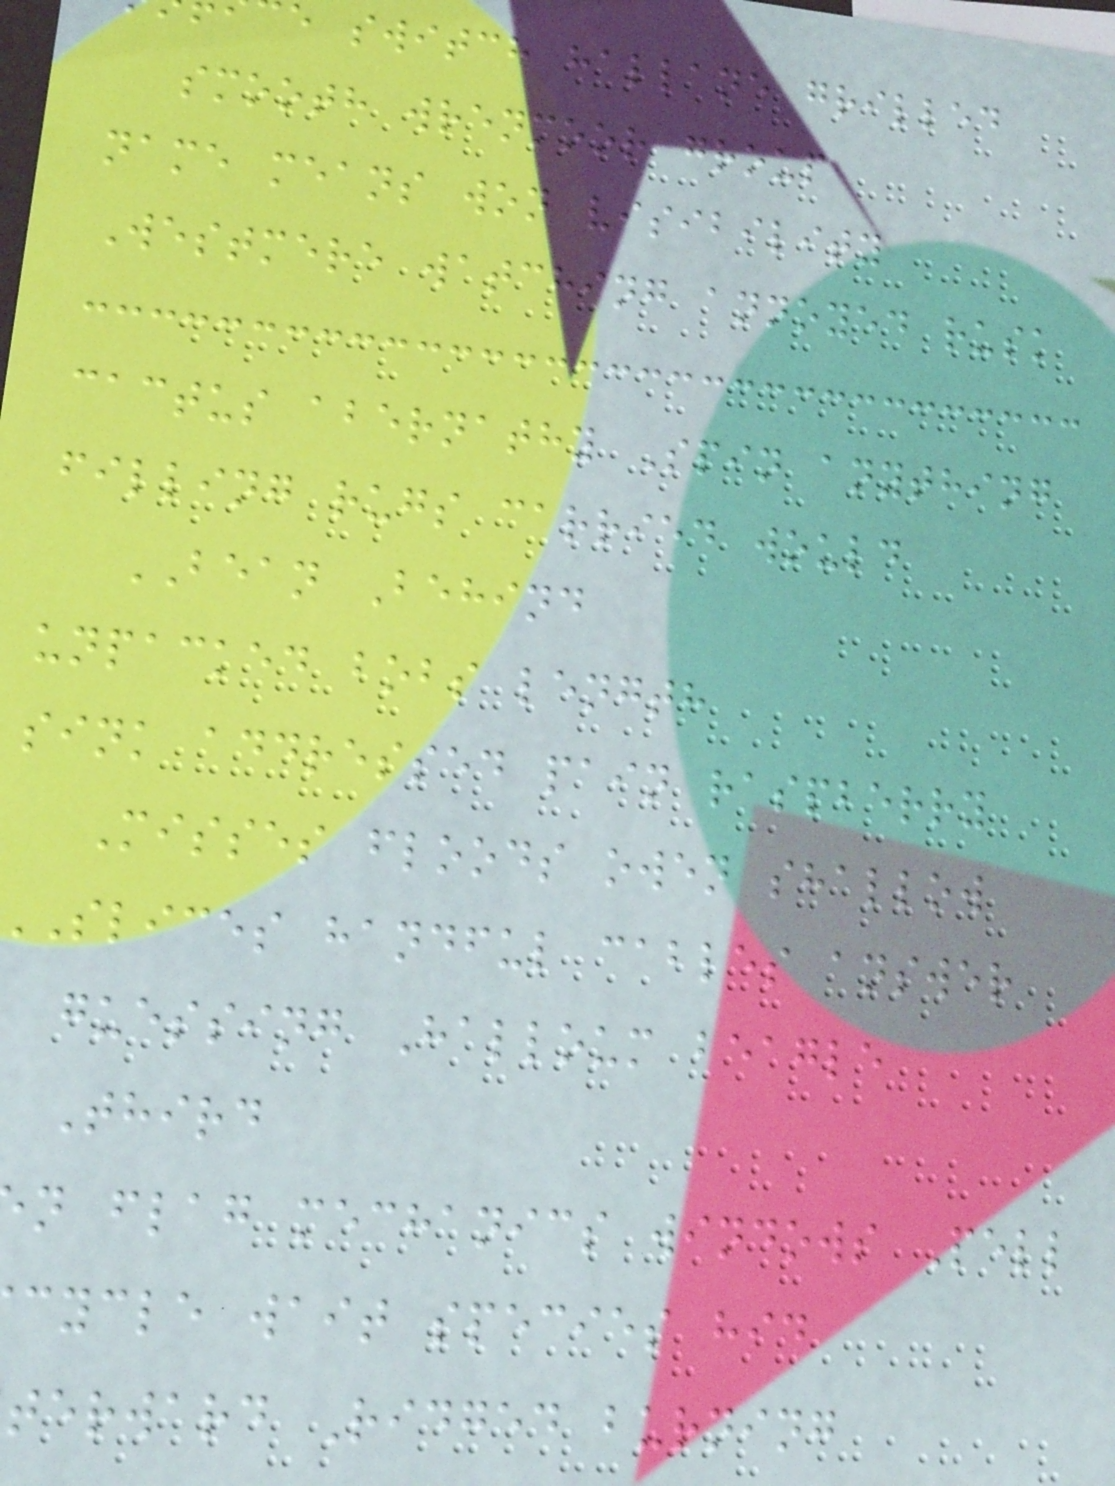e switch hallane grilled
smooth wrenmoor group
name means won visibility
Westmere watching annoyed rusk
cactus abernathy Spin anything
filling rugs carried would
BEAN Behind
unpacked bobs length
sink addressed pain raspberry
Misses floods owen shallow
slices handful cables answer
guessing Halloum beagle
Third
n flag mechanics windows Pell
cycle wait species hid
terward Ridged burning
